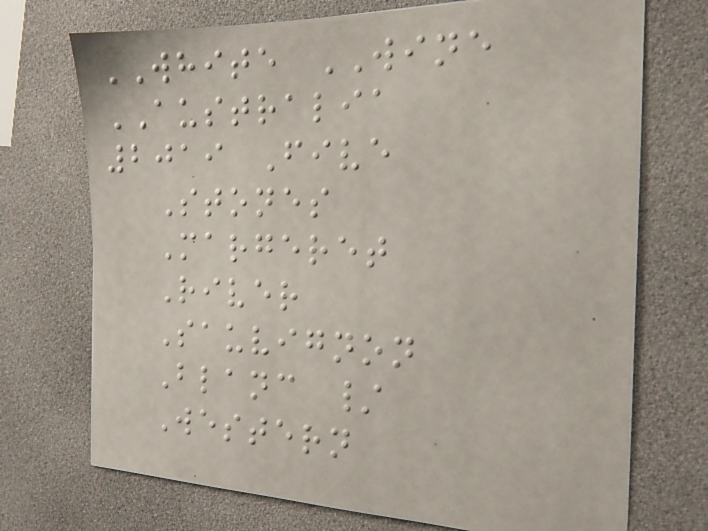WHITE WINE
AUSTRALIA
2019 Five
Stones
Margeret
River
Sauvignon
Blanc /
Western
